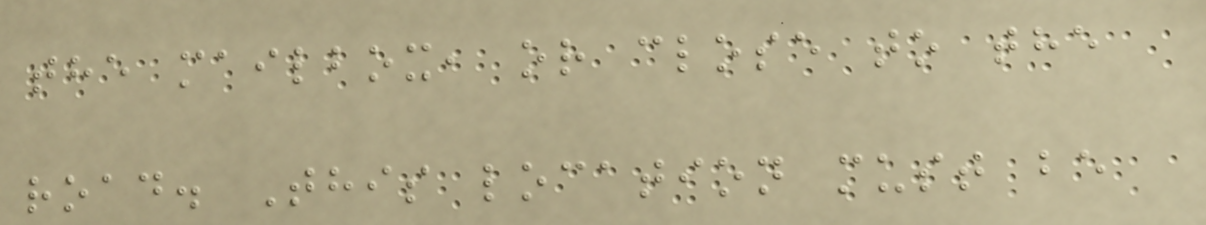the mailbox, or close to the
road. This location must be
